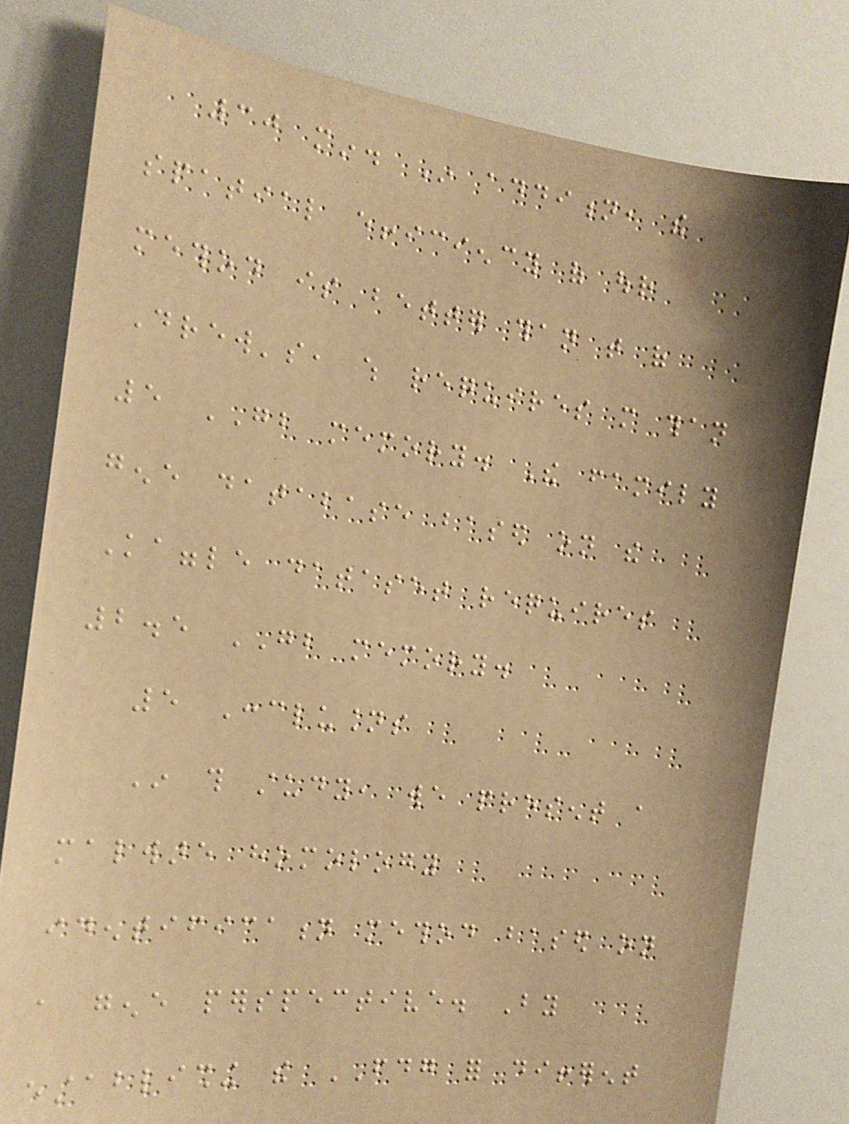30 min. In addition, the
spatial efficiency of our
method is better than that of
Drew's, which requires more than
5 GB memory. The family
gene database based on the
Kaggle dataset requires
2.5 GB memory.
5 Conclusions
In this study, we present a
malware homology
identification method based on
a gene perspective. By
establishing the FDG for different
